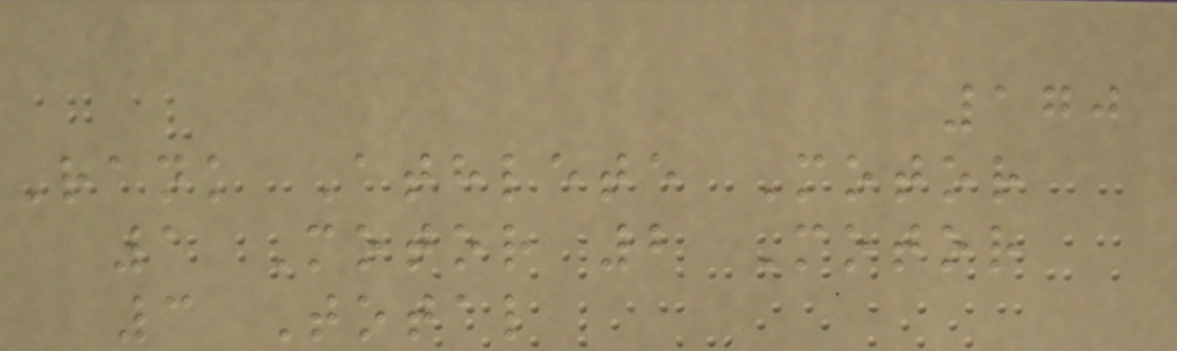170
Rank Athlete Motor
1 Motor 2 Motor
3 Total
